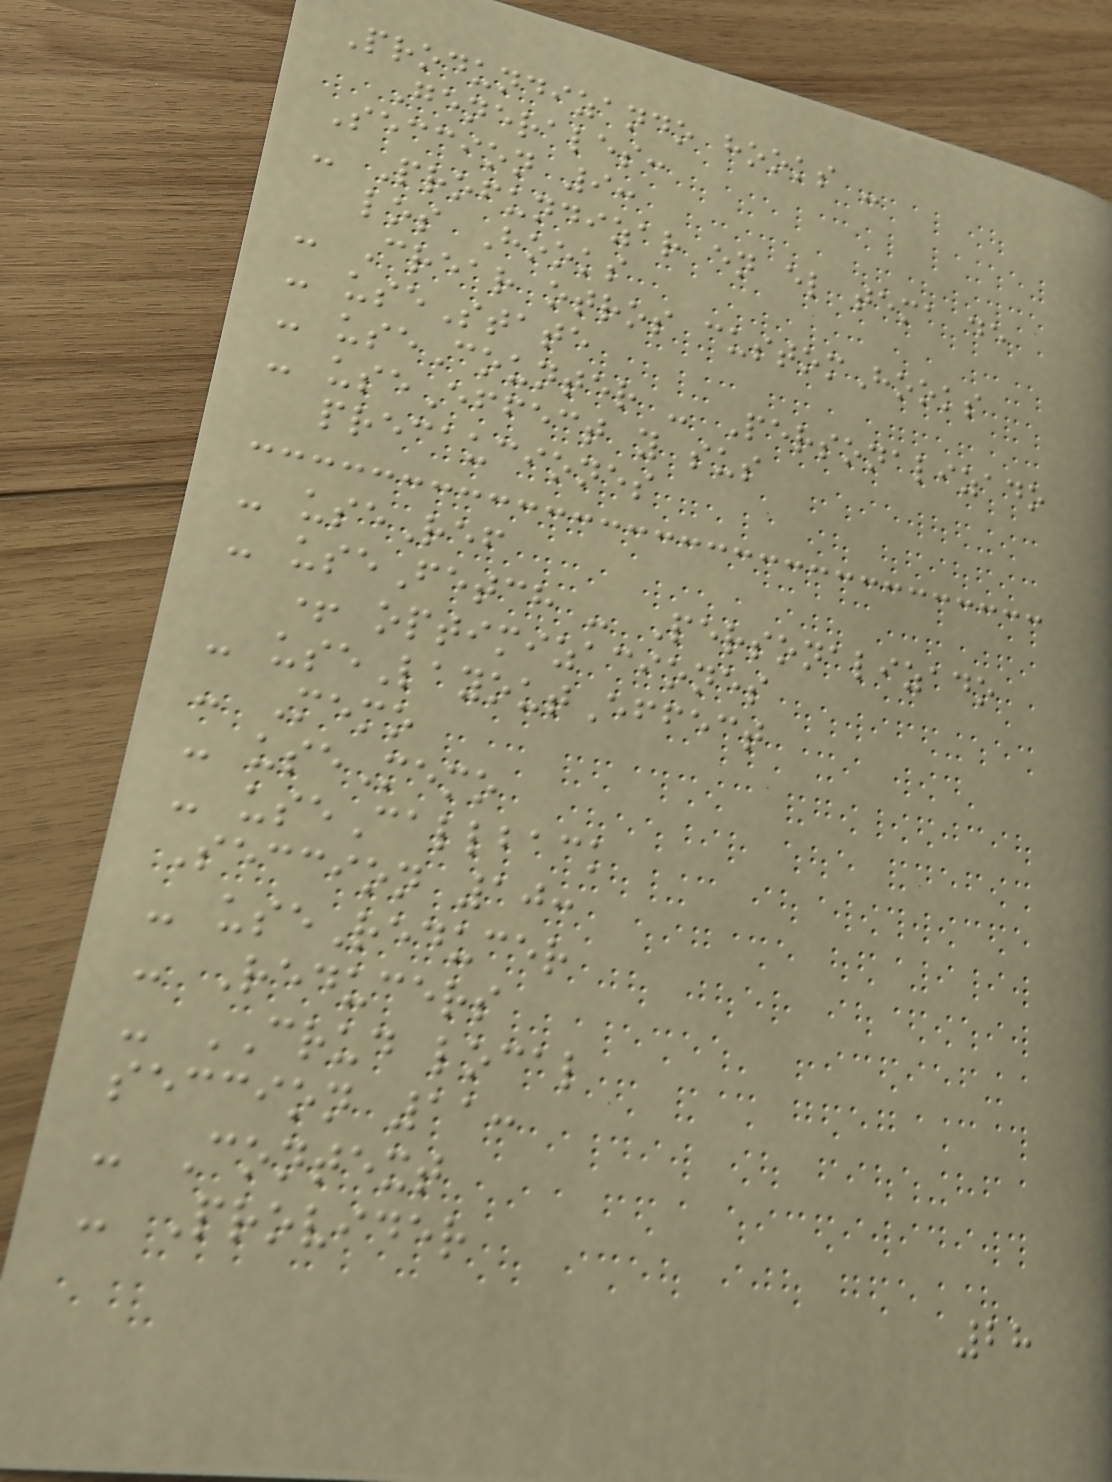Produndizando hooks -
Generales:
Seccion 9:
- Profundizar en el tema de
los Hooks
- Crear otros customHooks
- useState
- useCounter - Personalizado
- useEffect y sus
precauciones
- useRef
- useFetch - Personalizado
+ optimizaciones
- useLayoutEffect
- Memo
- useMemo
- useCallback
Seccion 10:
- useReducer
- Reducers
- CRUD local
seccion 11:
- Context
- Provider
28
